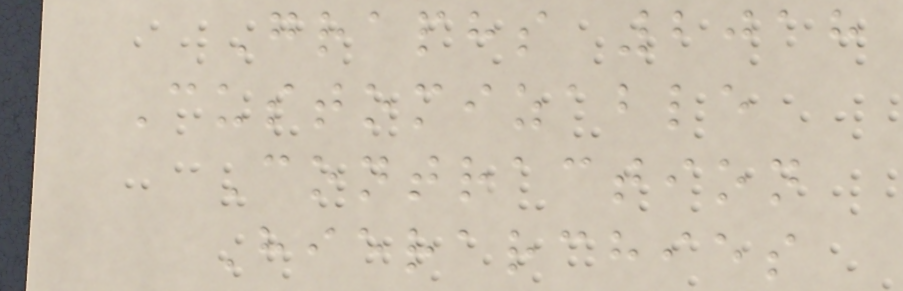Graphs 2018
Customizable
Contraction
Hierarchies
